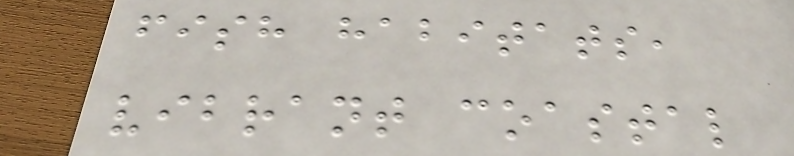fish habitats,
vibrant coastal
